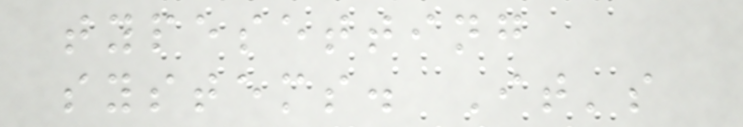typesetting
systems. It's
